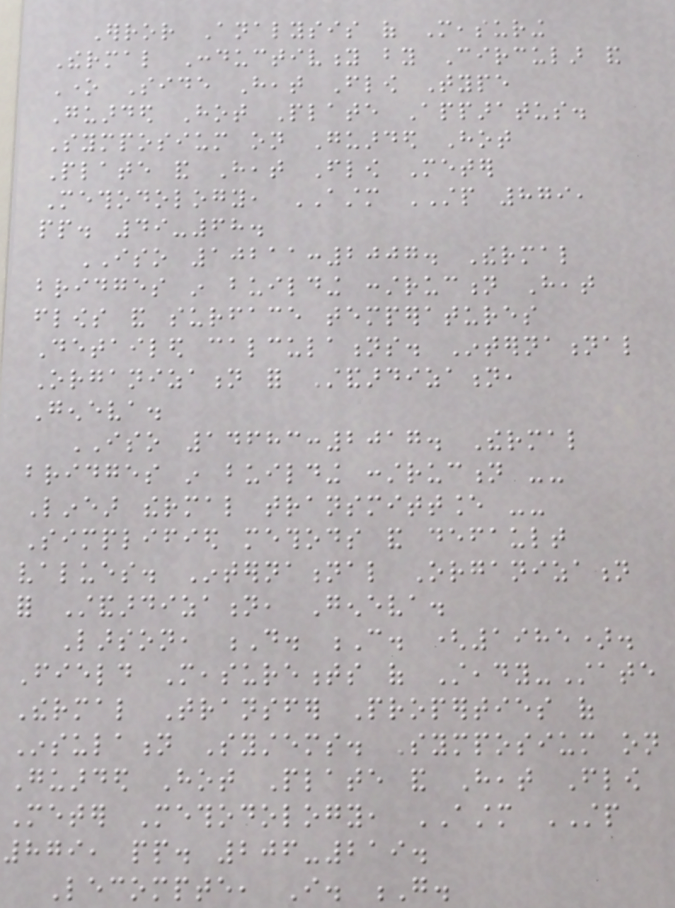Error Analysis of Measuring
Thermal Conductivity by Circular and
One Side Heat Flow Type
Guarded Hot Plate Apparatus.
Symposium on Guarded Hot
Plate and Heat Flow Meter
Methodology, ASTM STP 879,
pp. 49-68.
ISO 10211:2007. Thermal
bridges in building construction Heat
flows and surface temperatures
Detailed calculations. International
Organization for Standardization,
Geneva.
ISO 14683:2017. Thermal
bridges in building construction --
Linear thermal transmittance --
Simplified methods and default
values. International Organization
for Standardization, Geneva.
Larson, D. C. (1985).
Field Measurements of Steady-State
Thermal Transfer Properties of
Insulation Systems. Symposium on
Guarded Hot Plate and Heat Flow
Meter Methodology, ASTM STP
879, pp. 206-219.
Lecompte, I. G.
